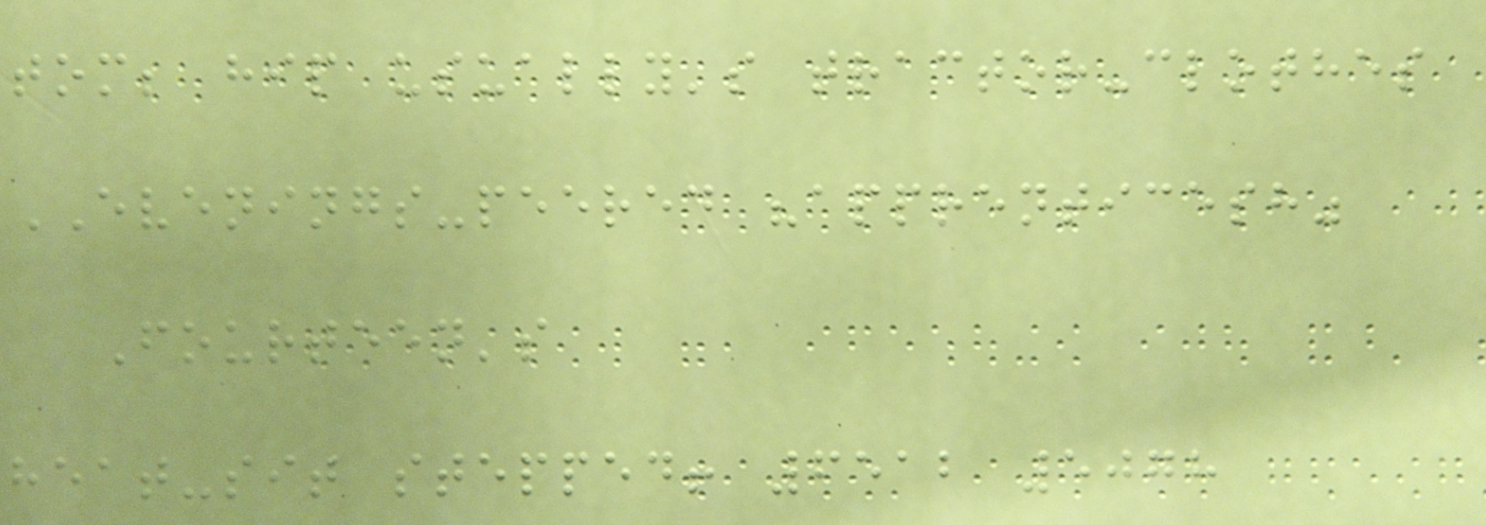tom; hip usually's tractor-clothes
EVENINGS-peered "apprenticesh"
Fourteen's
heat-sit stepped! 6512 5078
